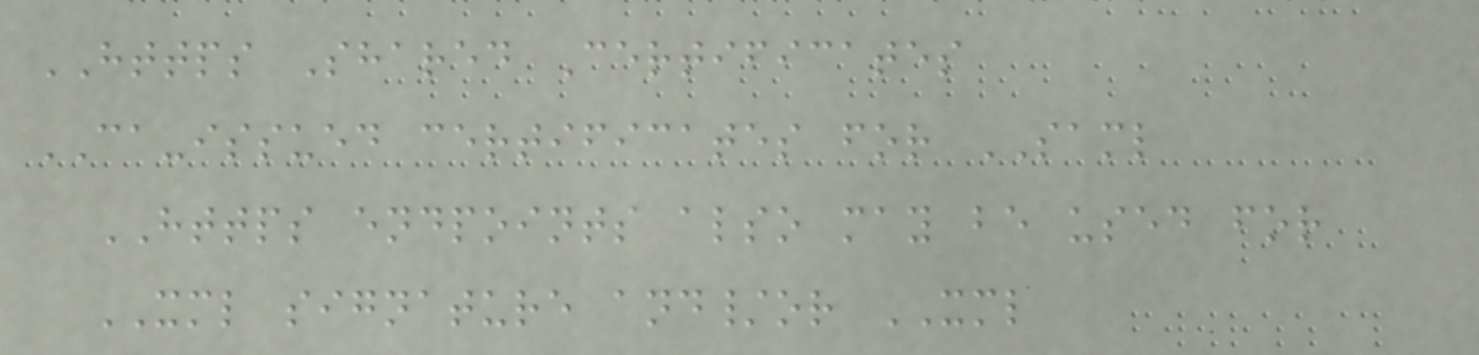HTTPS Shared Certificates
CA-issued certificates for SAML
HTTPS endpoints also may be used for
XML signature and/or XML
